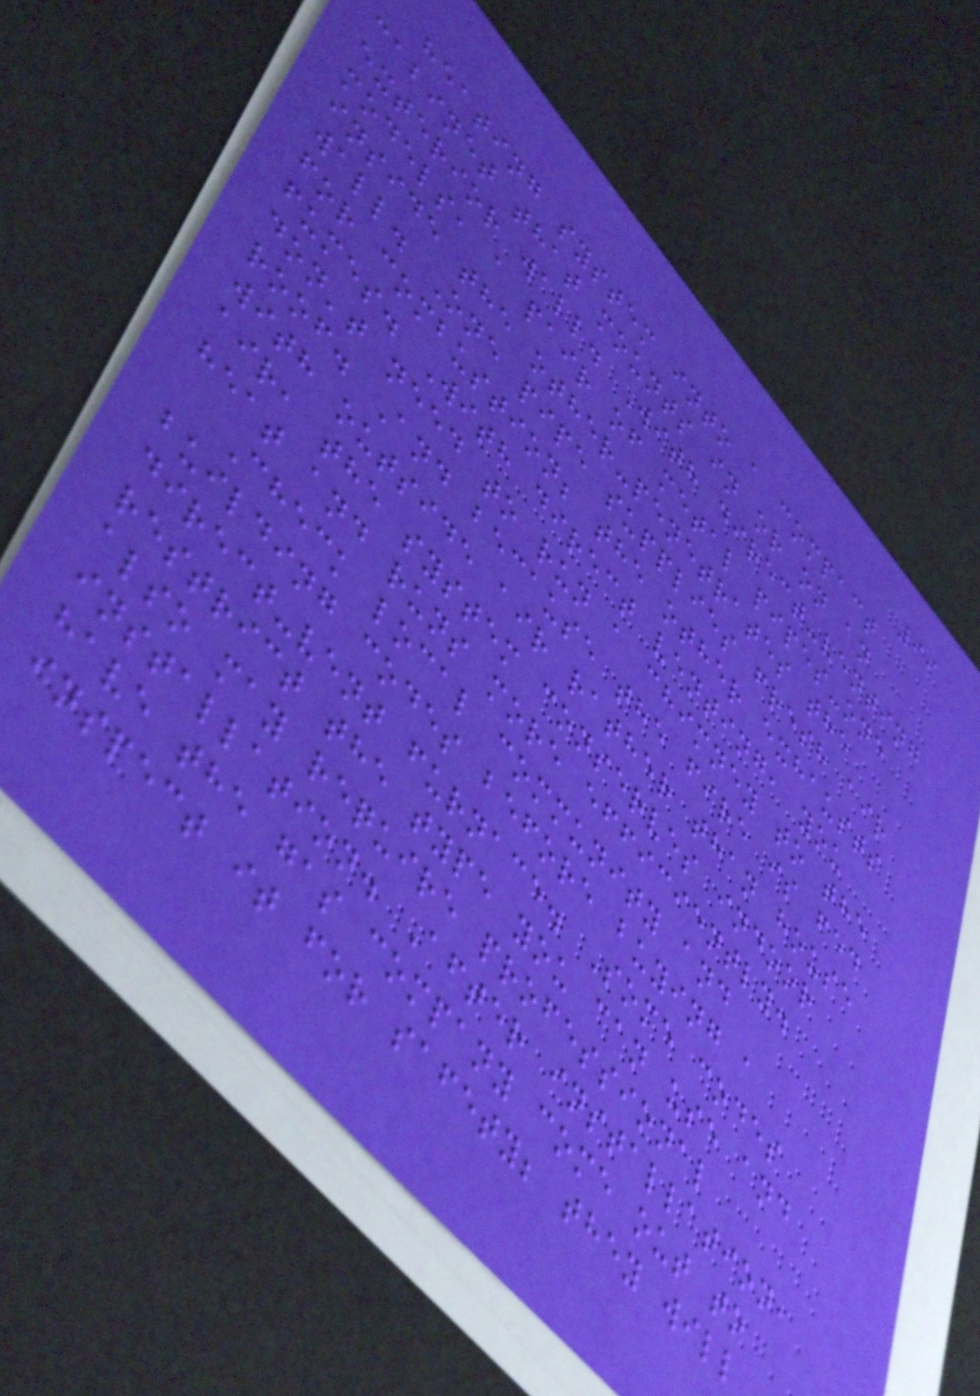99
heating system into a compact
cabinet that mounts in or on an
exterior wall. With direct-venting
models, a pair of metal pipes-one
inside the other-penetrates the
wall. One pipe supplies fresh air
for combustion; the other exhausts
fumes. With direct venting, you
don't need to run a chimney to the
roof. And because the fire is fed
with outside air rather than house
air, the system conserves indoor
heat and runs more efficiently.
Check local community and
building codes before buying a
direct-vent furnace. Some codes
restrict the type you can use and
also may require professional
installation. After installation,
have the gas company come out to
inspect it for safety; they will
